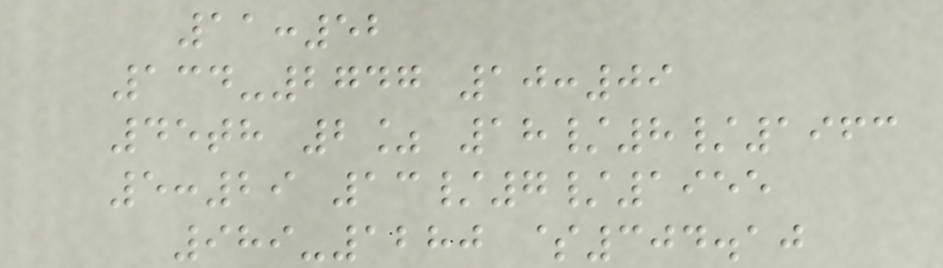11:52
134-2747 10:09
45th 2% 18/8/1963
5:29 13/7/1955
989-1280 $304.10
